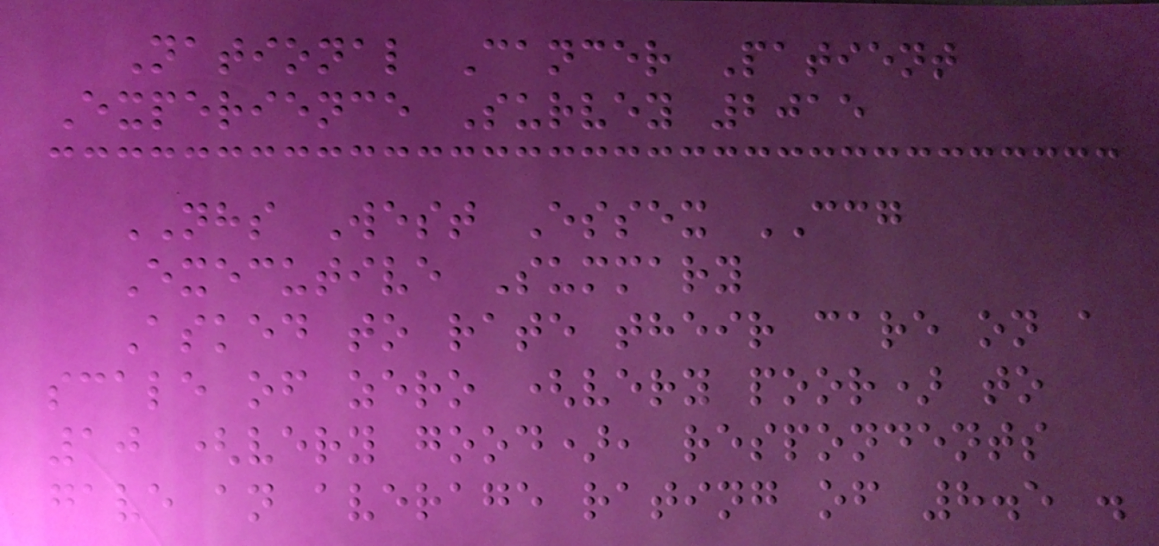National Cancer Patient
Experience Survey 2015
NHS West Essex CCG
Executive Summary
Asked to rate their care on a
scale of zero (very poor) to
10 (very good), respondents
gave an average rating of 8.5 .
